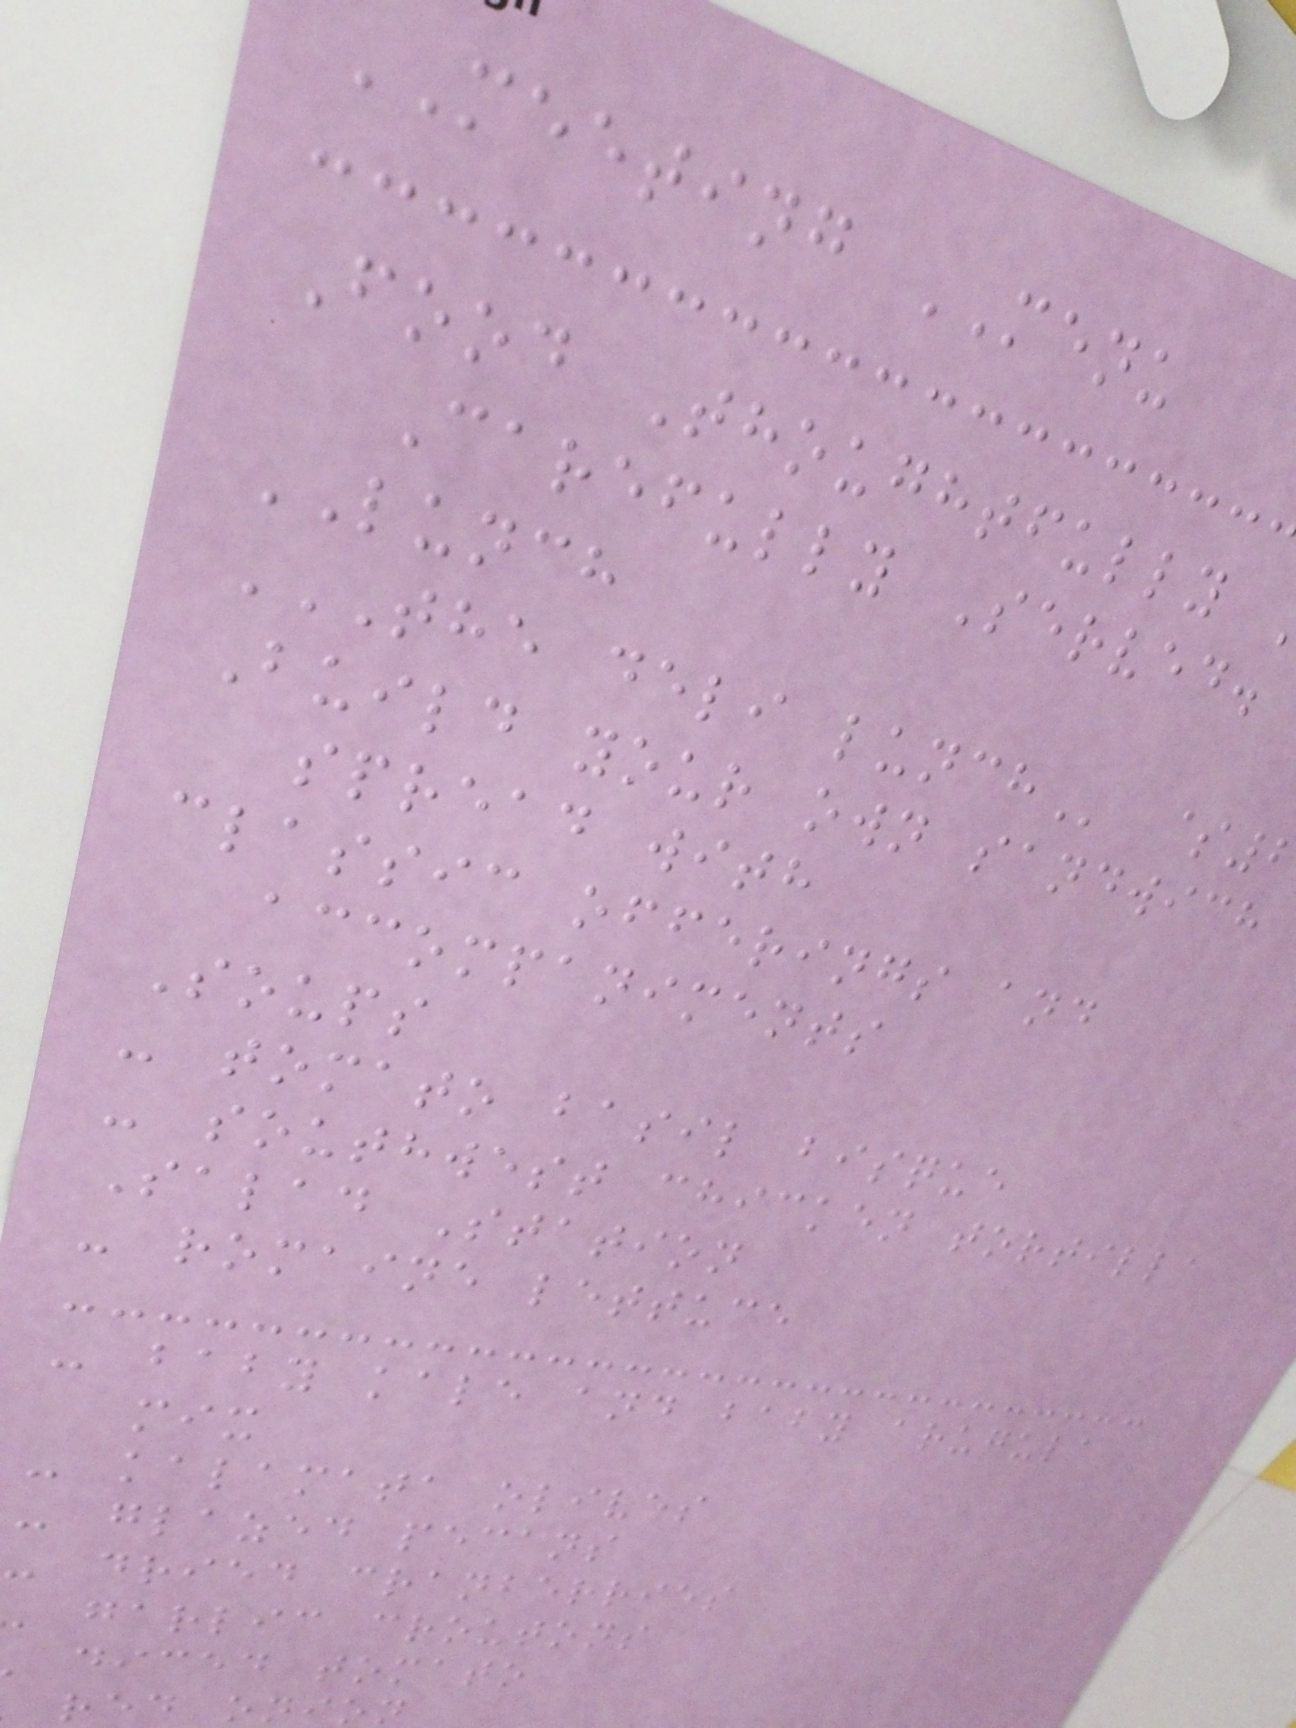MEETING MENU
Food Thoughtfully
Carefully Served.
LUNCH
THE DELI LUNCH $
Build your own sandwich
spread with
classic offerings and
accompaniments
Soups
- tomato basil bisque
- southwest chicken tortilla
Salad Station
- romaine lettuce
- baby kale and baby arugula
mix
- kalamata olives
- glazed pecans
- dried cranberries
garlic croutons
diced tomato
red onion
